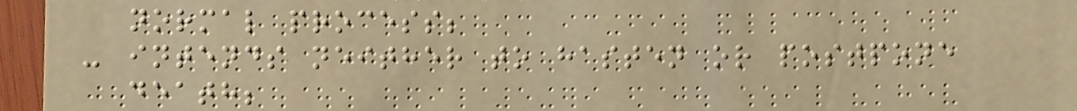normal process;
- intends neither to hasten or postpone
death;
